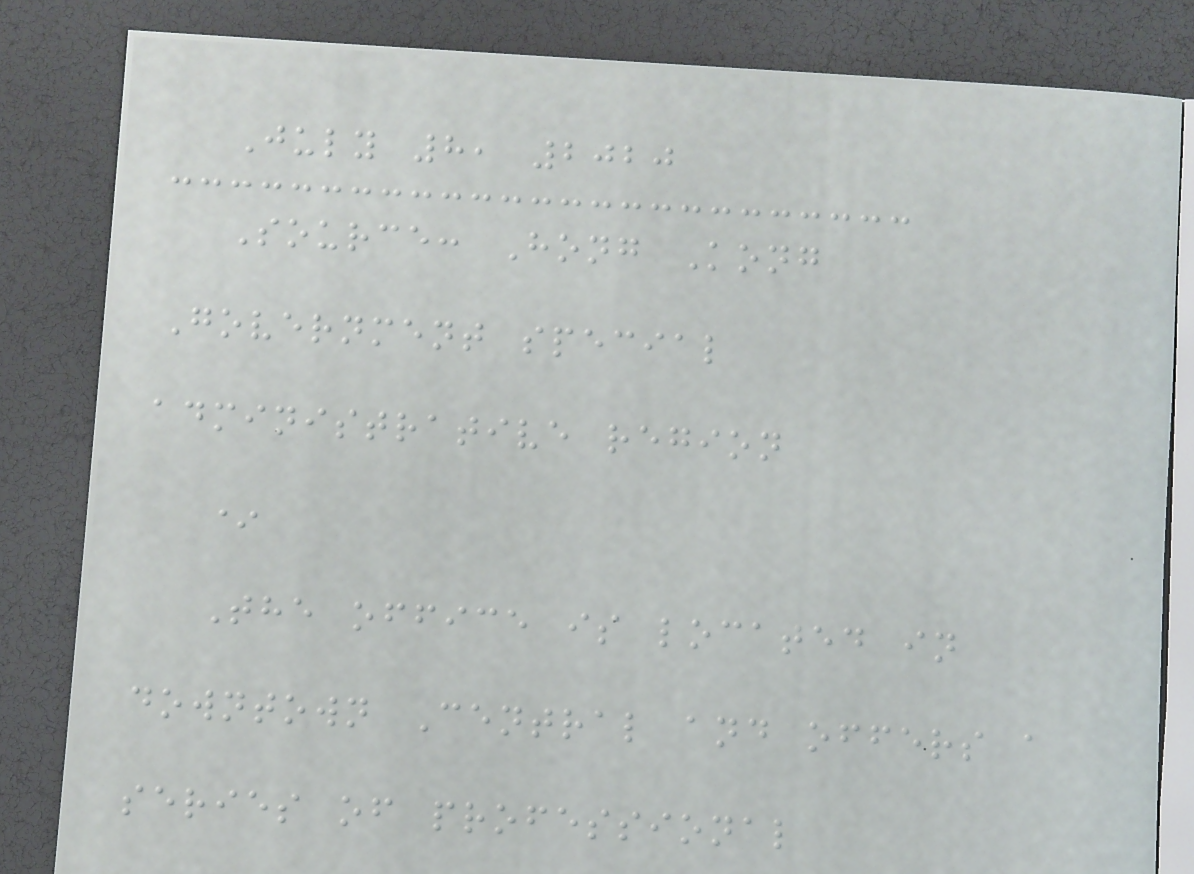July 8, 2020
Source: Hong Kong
Government special
administrative region
*
The office is located in
downtown Central and offers a
series of professional
